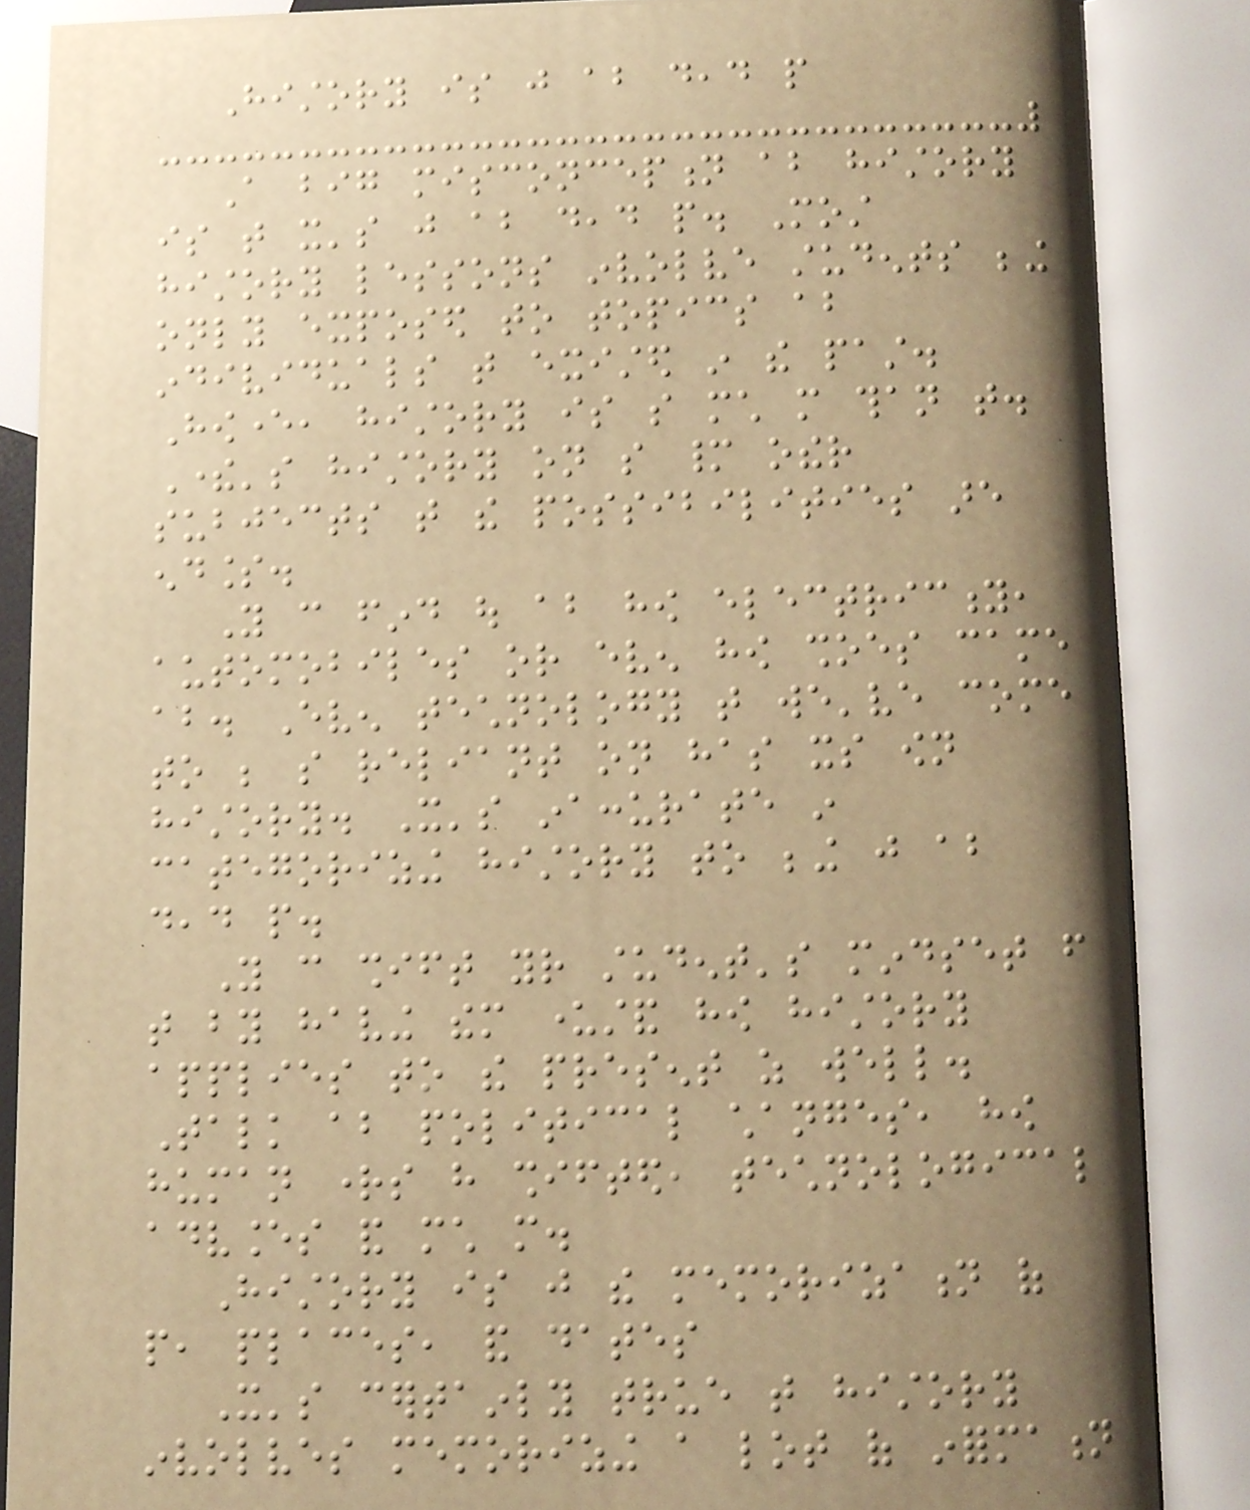History is just about dead people
A big misconception about history
is that it's just about dead people. Most
history lessons involve students being
only exposed to topics about
individuals that existed in the past.
However, history is so much more than that.
There's history on so many other
subjects that the possibilities are
endless.
You can find out about how electricity,
automobiles or even how shoes came
about. Even technology that we've come
to be so reliant on has its own
history. It's inaccurate in
categorizing history to being just about
dead people.
You can shift your student's mindset from
that by having them understand how history
applies to the present as well.
Talk about political changes, how
human rights have shifted, technological
advances and much more.
History is just the memorization of
people, places, and dates
It's certainly true that history
involves memorizing a lot of information
